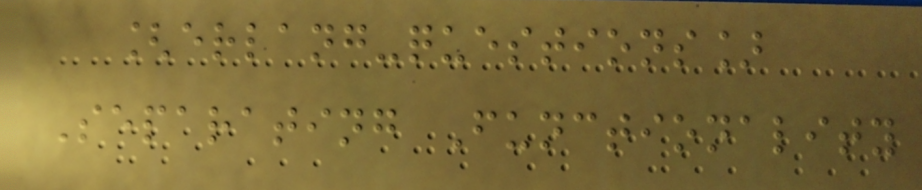[erlang-questions]
Separating Functionality
